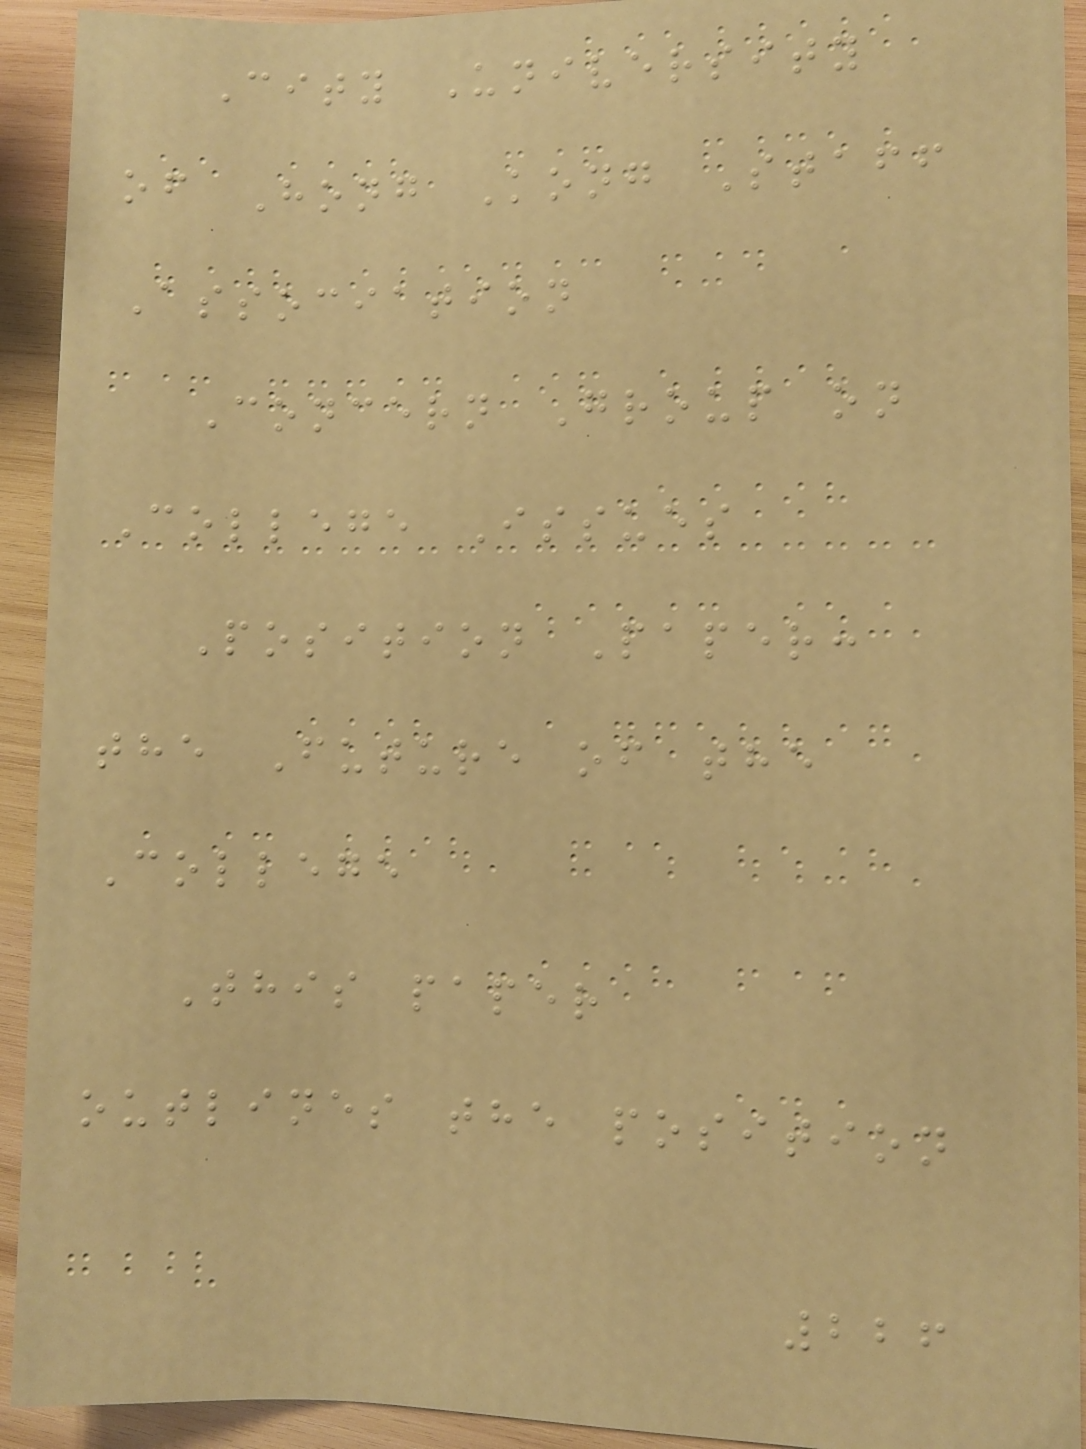City University
of Hong Kong Staff
Association
Concern Group on
College Issues
Position Paper:
the Future of the
College
This paper
outlines the position
226
